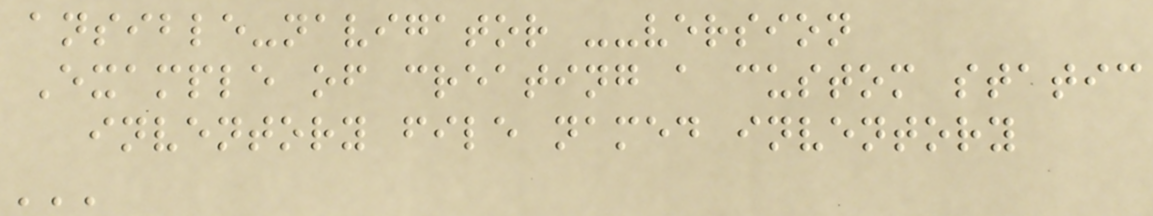ansible-navigator --version
Example of creating a custom static
inventory file named inventory
'''
